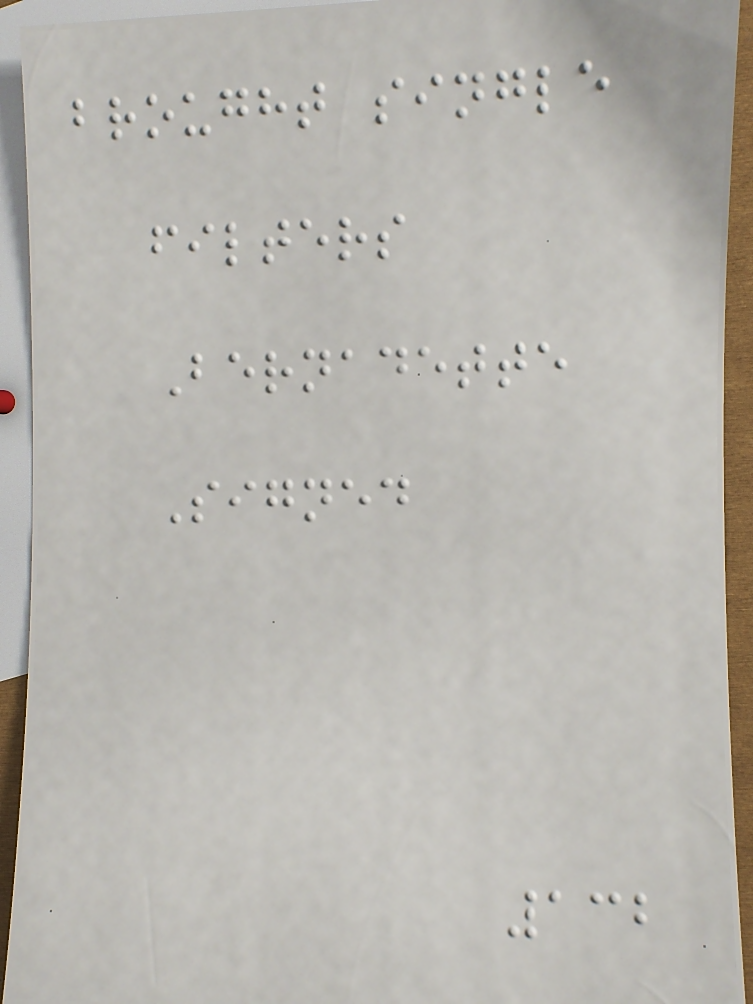brought single
filters
Bernadette
Signed
132
